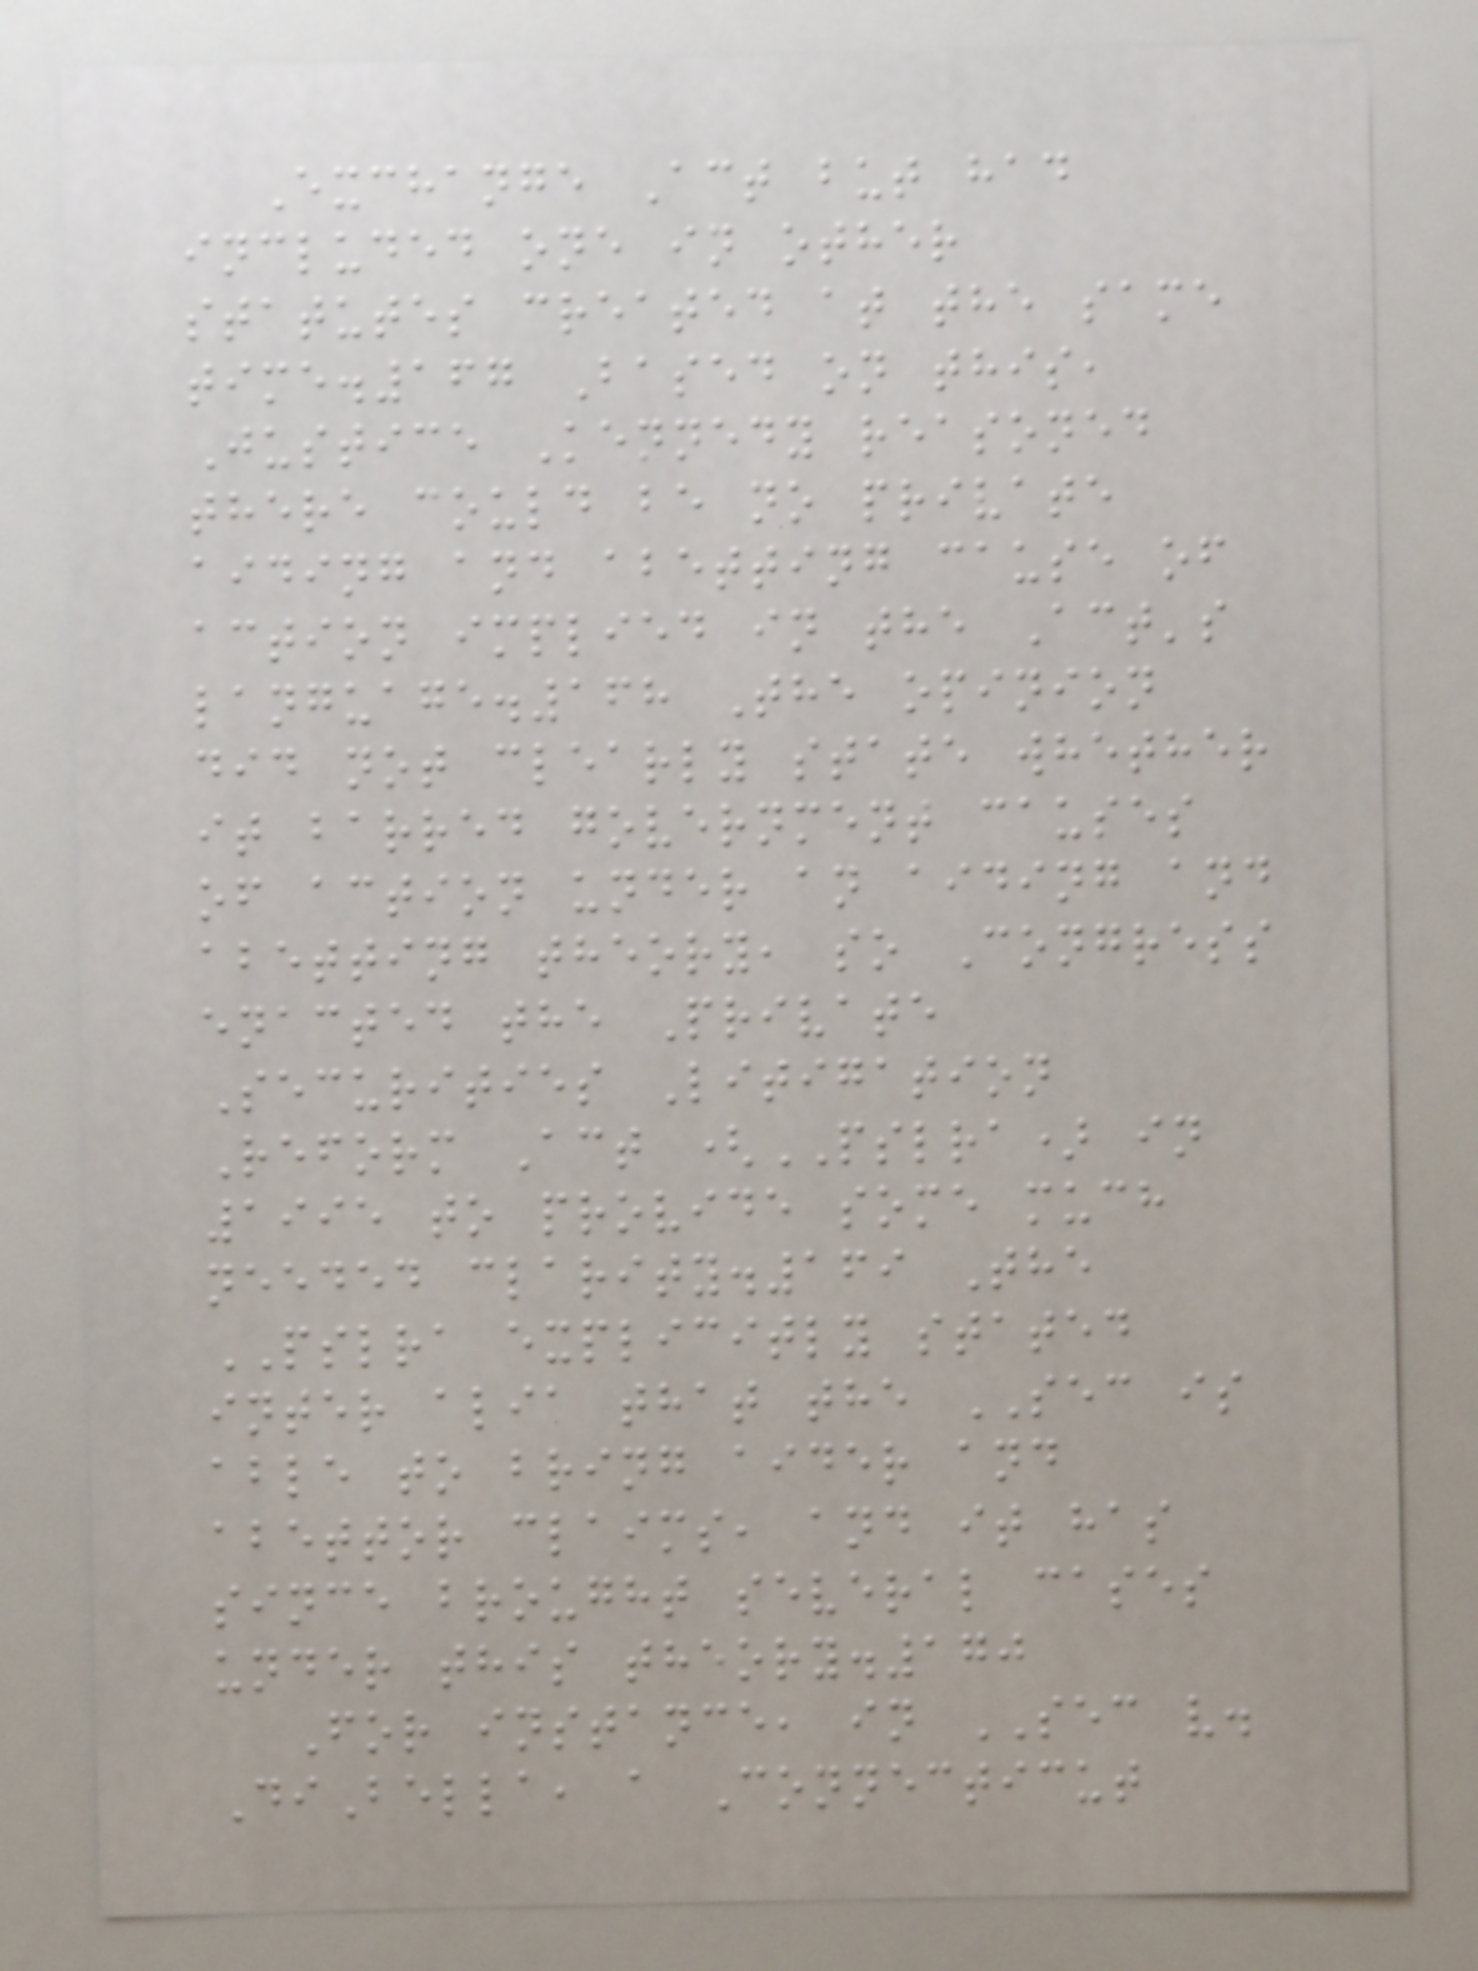Exchange Act but had
included one in other
statutes created at the same
time.167 Based on this,
Justice Kennedy reasoned
there could be no private
aiding and abetting cause of
action implied in the Act's
language.168 The opinion
did not clearly state whether
it barred government causes
of action under an aiding and
abetting theory, so Congress
enacted the Private
Securities Litigation
Reform Act (PSLRA) in
1995 to provide some much
needed clarity.169 The
PSLRA explicitly stated
inter alia that the SEC is
able to bring aider and
abettor claims, and it has
since brought several cases
under this theory.170
For instance, in SEC v.
DiBella, a Connecticut
